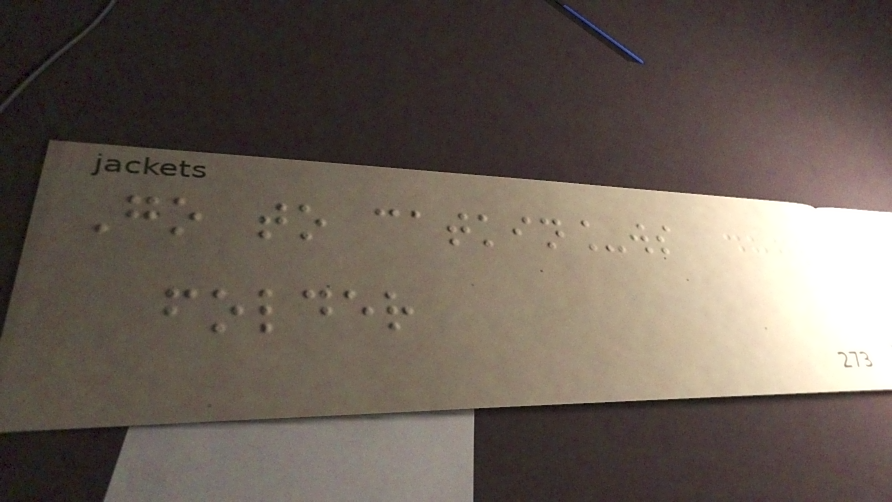Go to catkin_ws
folder
